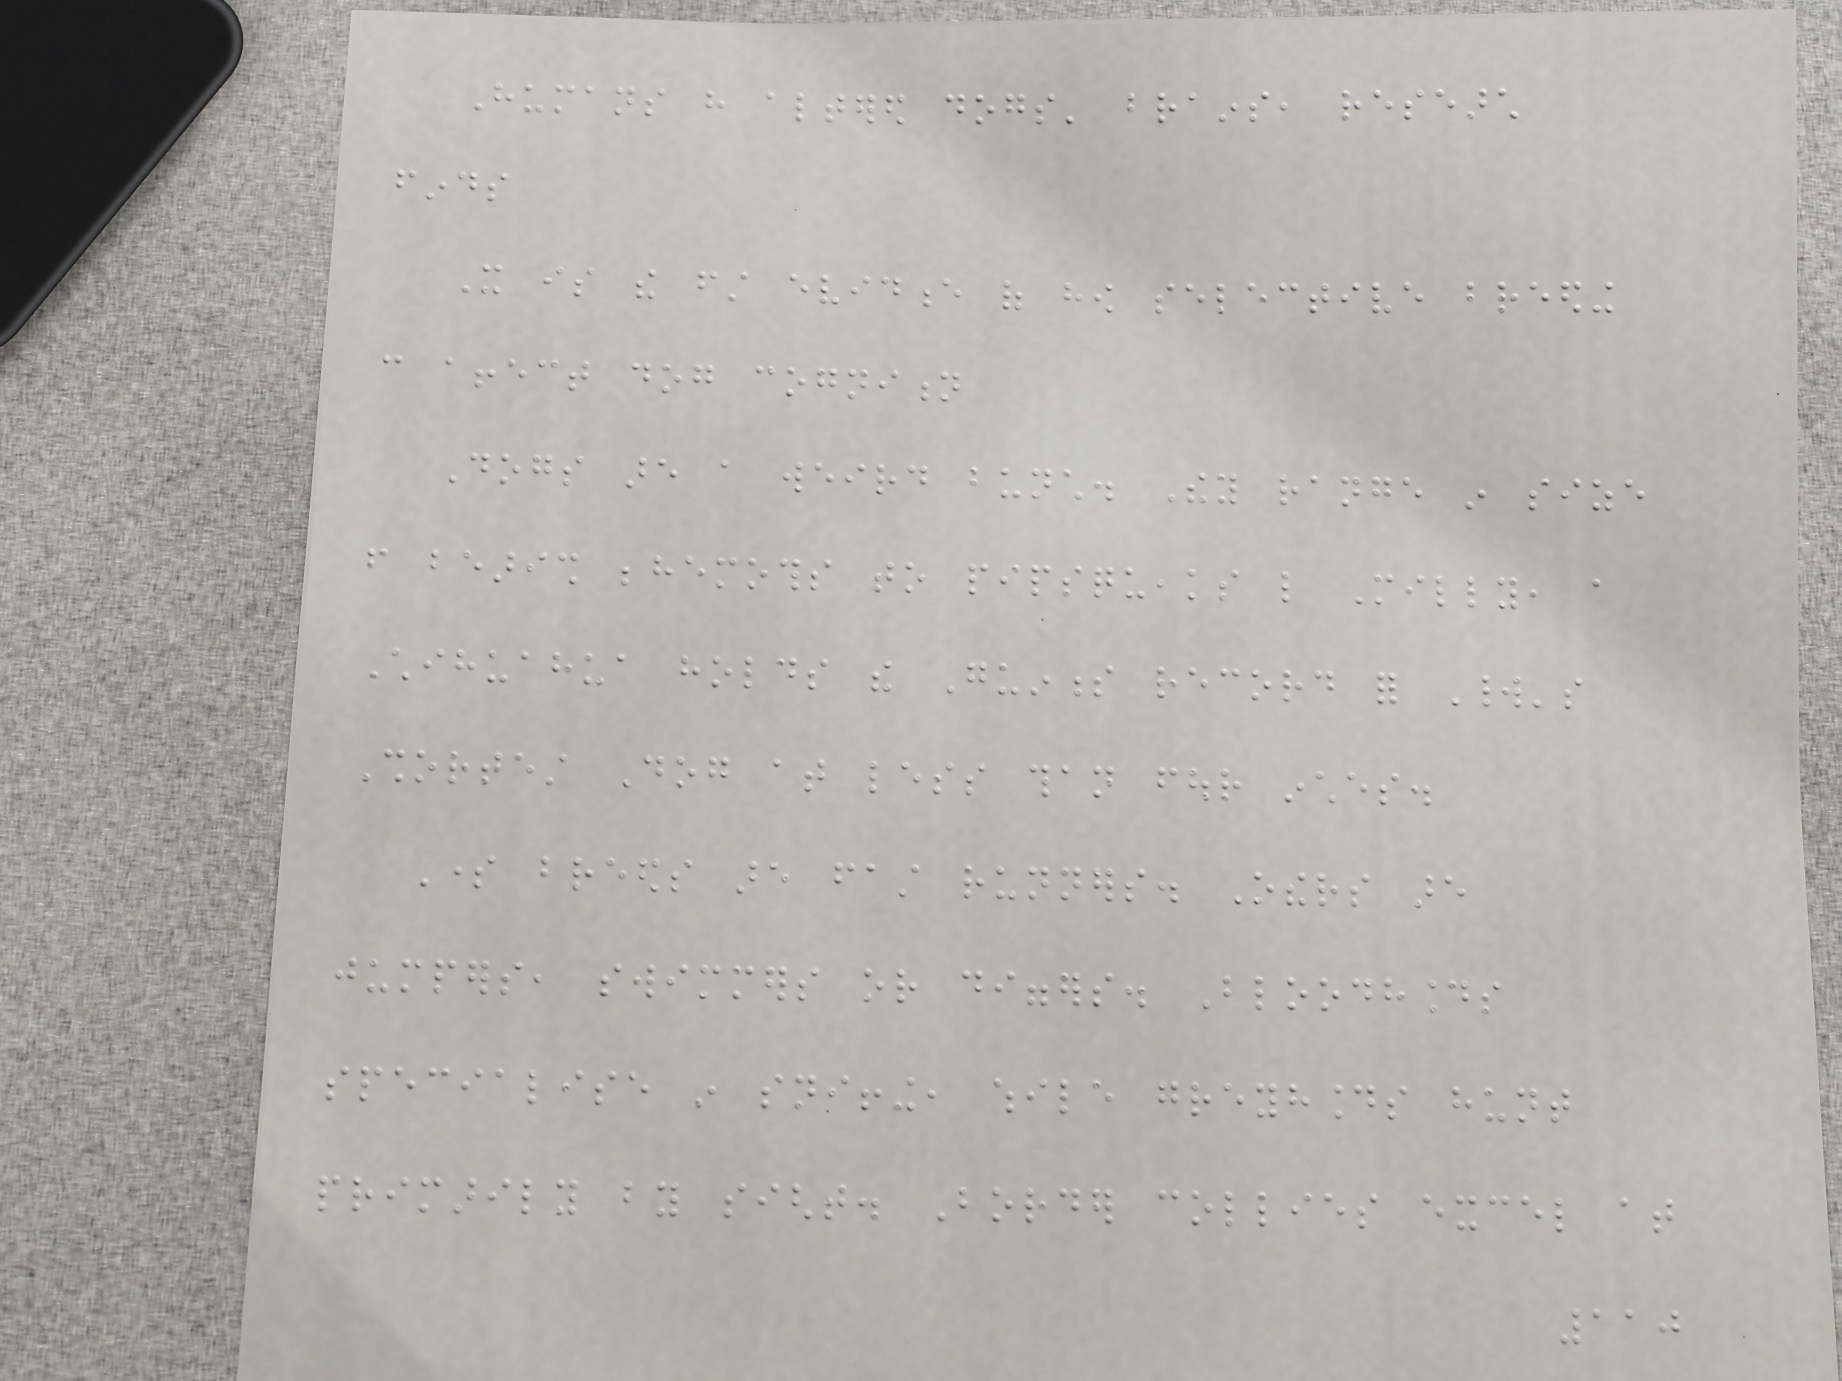Humans have altered dogs' brains, research
finds
It is the first evidence of how selective breeding
can affect dog cognition
Dogs are a weird bunch. They range in size
from bearish behemoths to pipsqueaks like Milly, a
Chihuahua holds the Guinness record for World's
Shortest Dog at less than four inches.
Some breeds are fast runners. Others are
jumpers, swimmers or diggers. Bloodhounds
specialise in sniffing, while greyhounds hunt
primarily by sight. Border collies excel at
110
